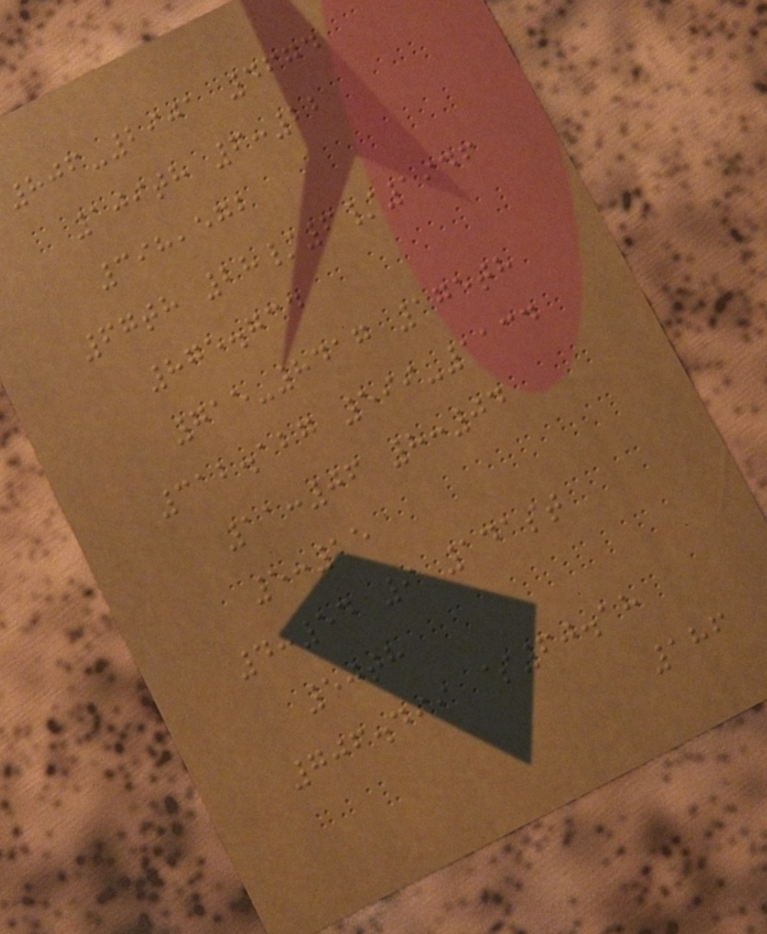806-2901 4674
109th 6:22
398,572
67th 28/6/1946
875.734
715-8417 175th
312.127 599-1134
11:06 8:04
5:15
4:54 9 141st
50th
706.499 $60.18
186
